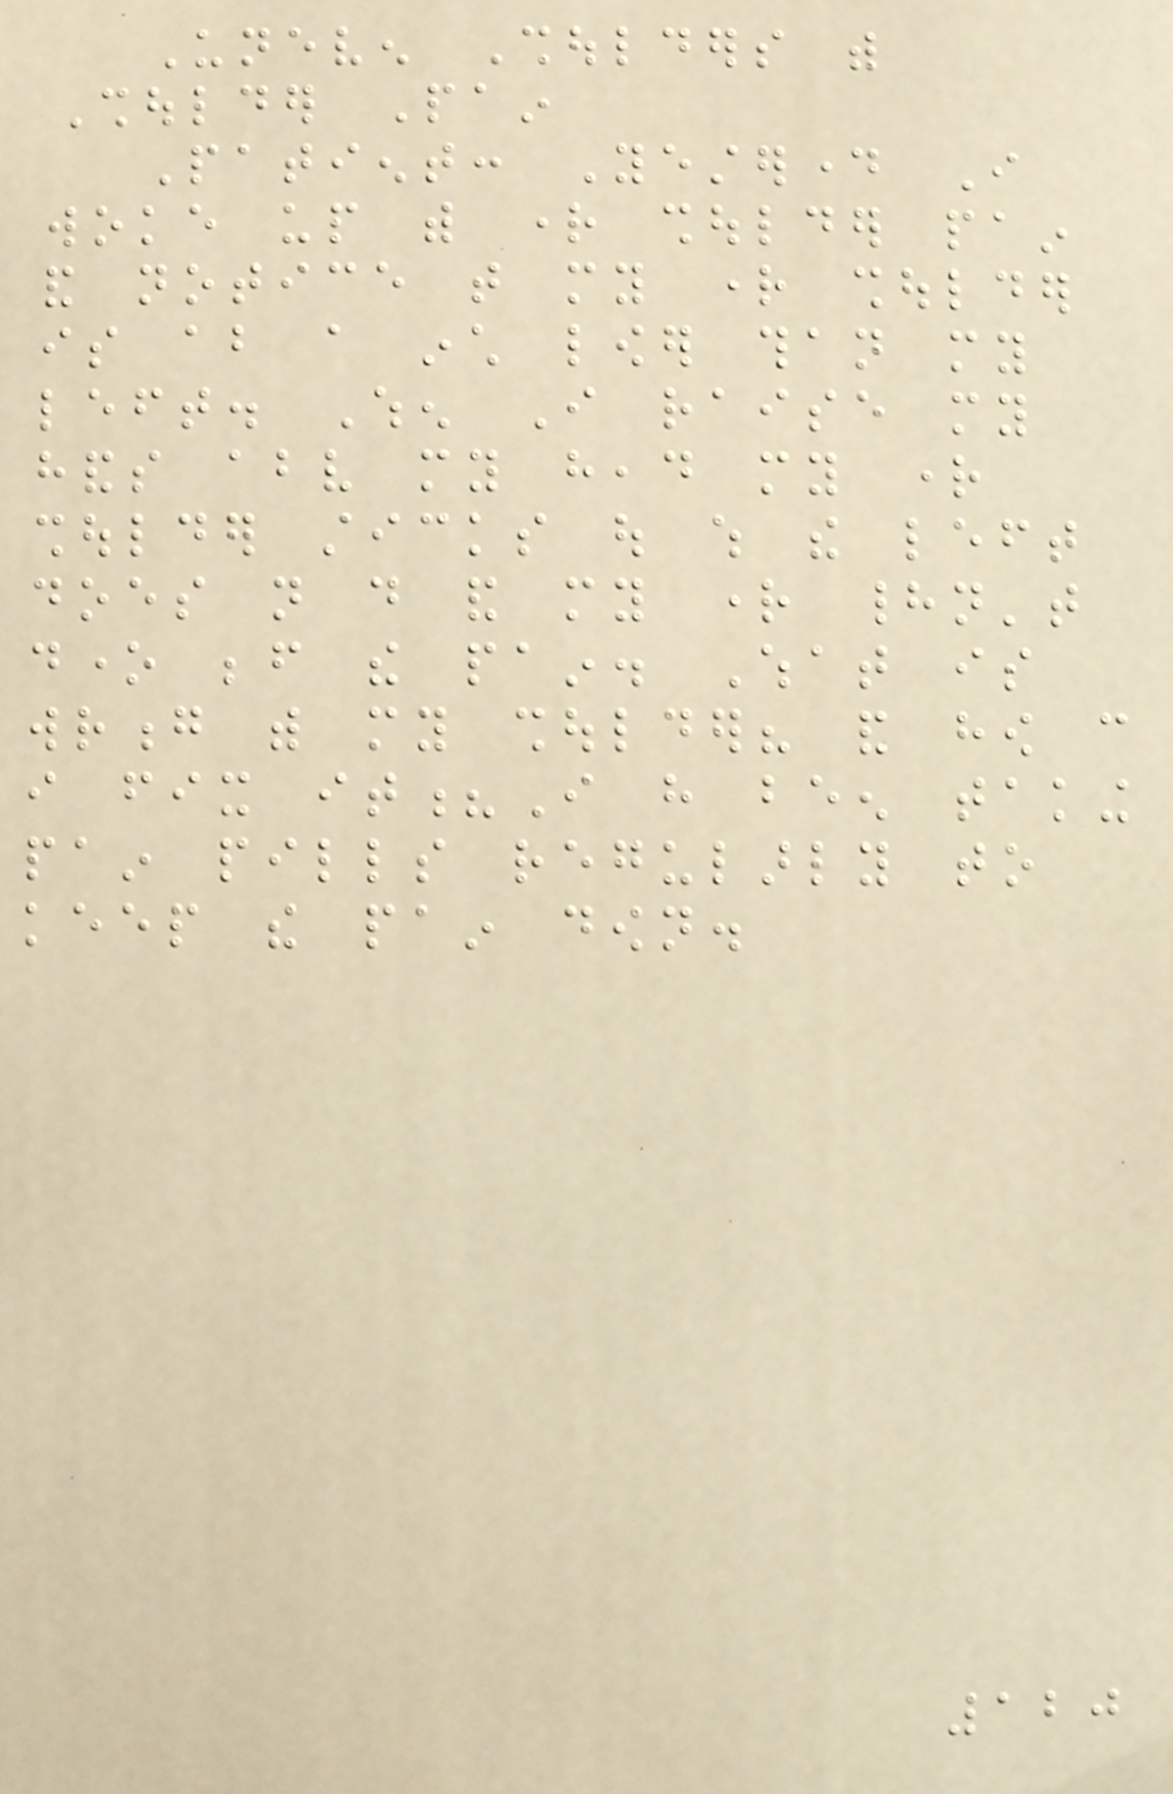Uneven Shoulders with
Shoulder Pain
Patient: Yesterday I
woke up with right shoulder pain
and notice that my right shoulder
is about a inch lower than my
left. When I raise my
hands above my head my right
shoulder sticks out which the left
does not do and my right hadn't
done before the pain. What is
wrong with my shoulder? and how can
i fix it?I have been taking
pain pills regularly to
keep the pain down.
120
